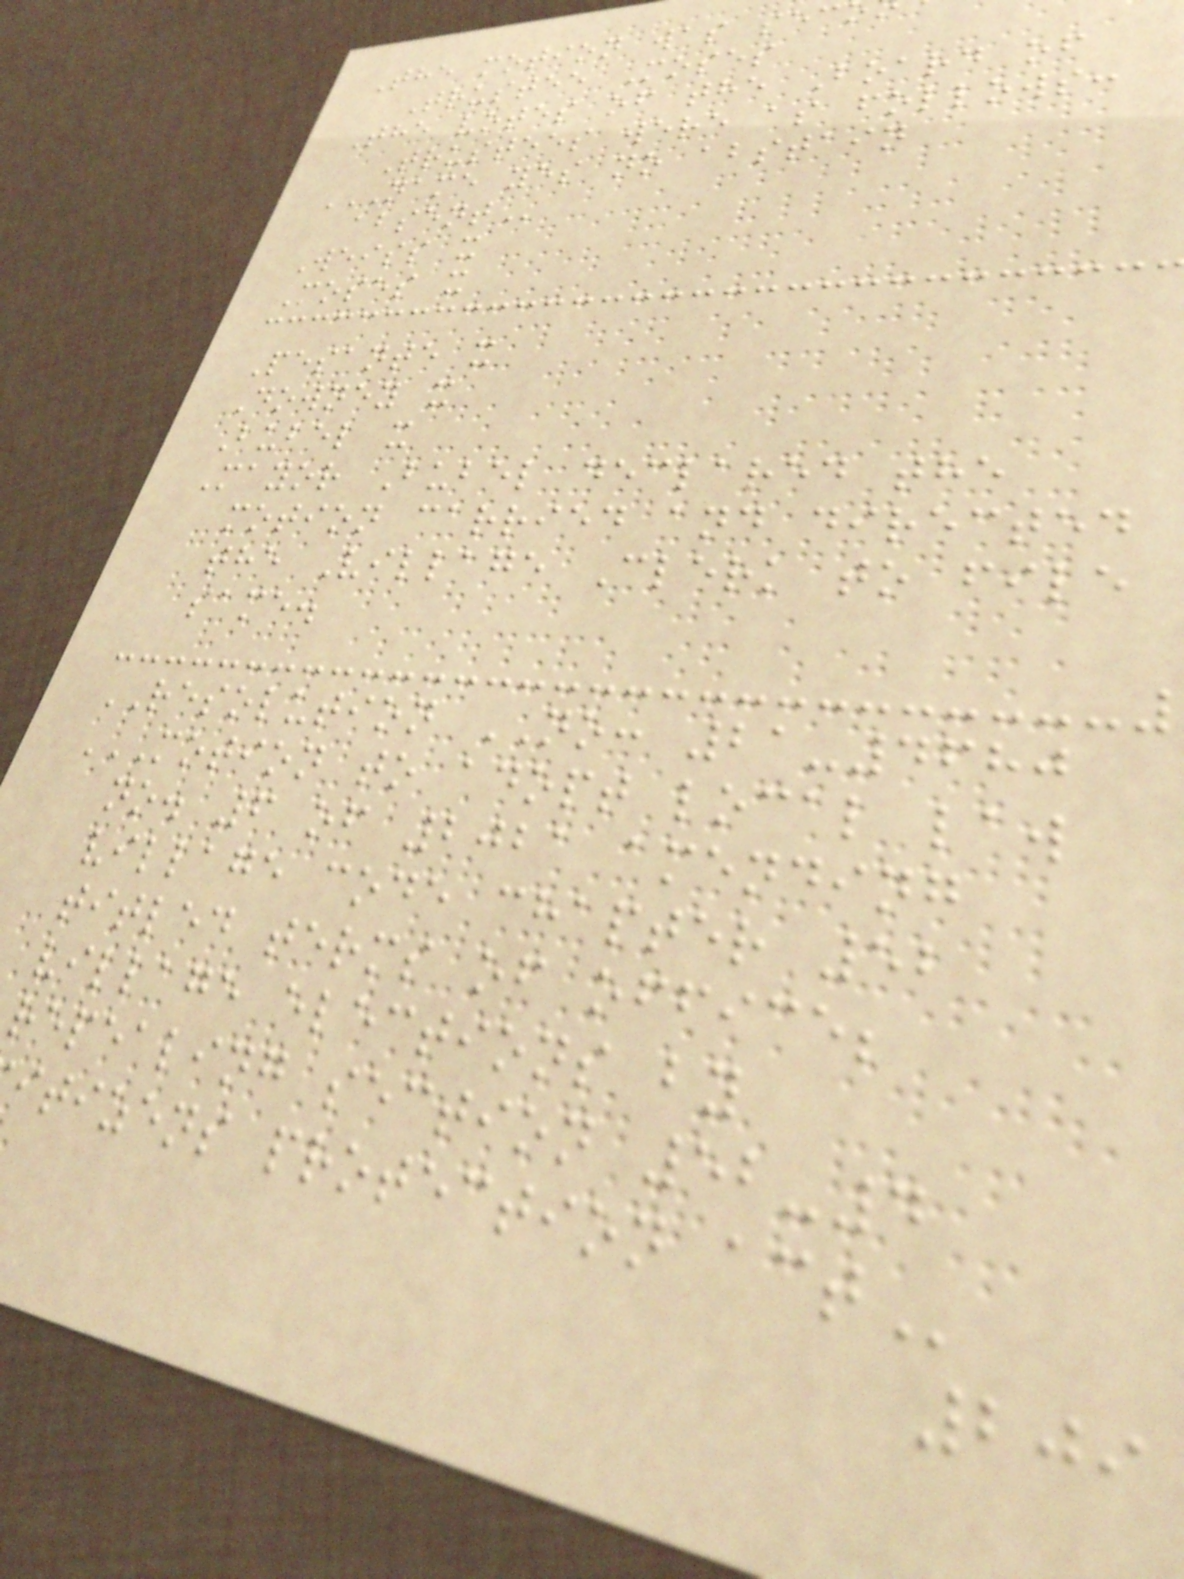The motion was sec
Trustee Moses
The votes of the Board of
Trustees were as follows:
NAME YES NO ABSTAIN
Weiss x
Moses x
Pesante x
Downey x
Bubel x
Mayor Bubel declared the
motion carried and directed
the Village Clerk to file
same.
RESOLUTION NO: 21-4680
MOTION TO ADOPT LOCAL LAW
no. 6 of 2021 amending
village code chapter 52
titled terms of office;
village elections by
repealing section 52-4
itizens protection
209
